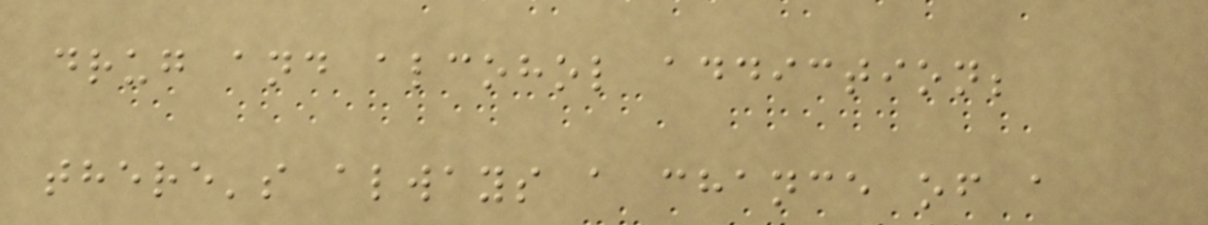drug and alcohol addiction;
there's always a chance of a
